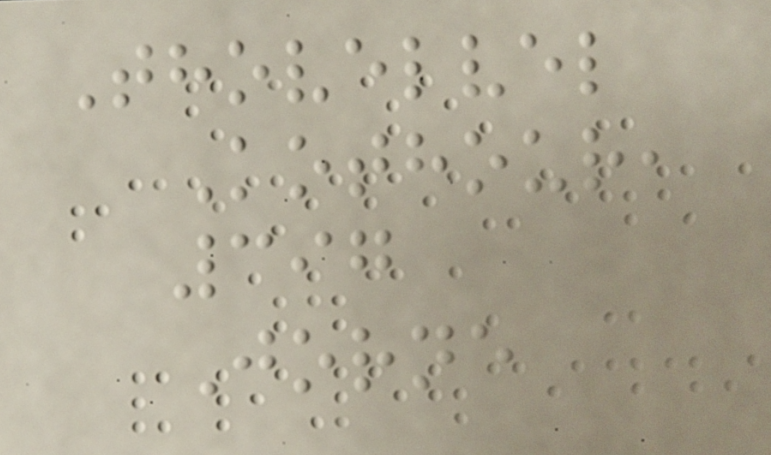Thovelvel
Kothour,
397
Jorne
